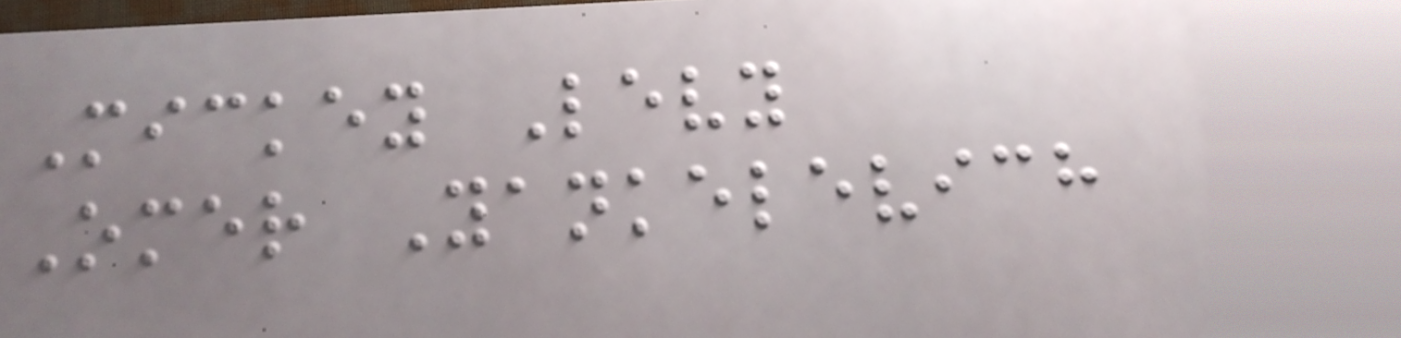Mickey Levy
Omer Yankelevich
